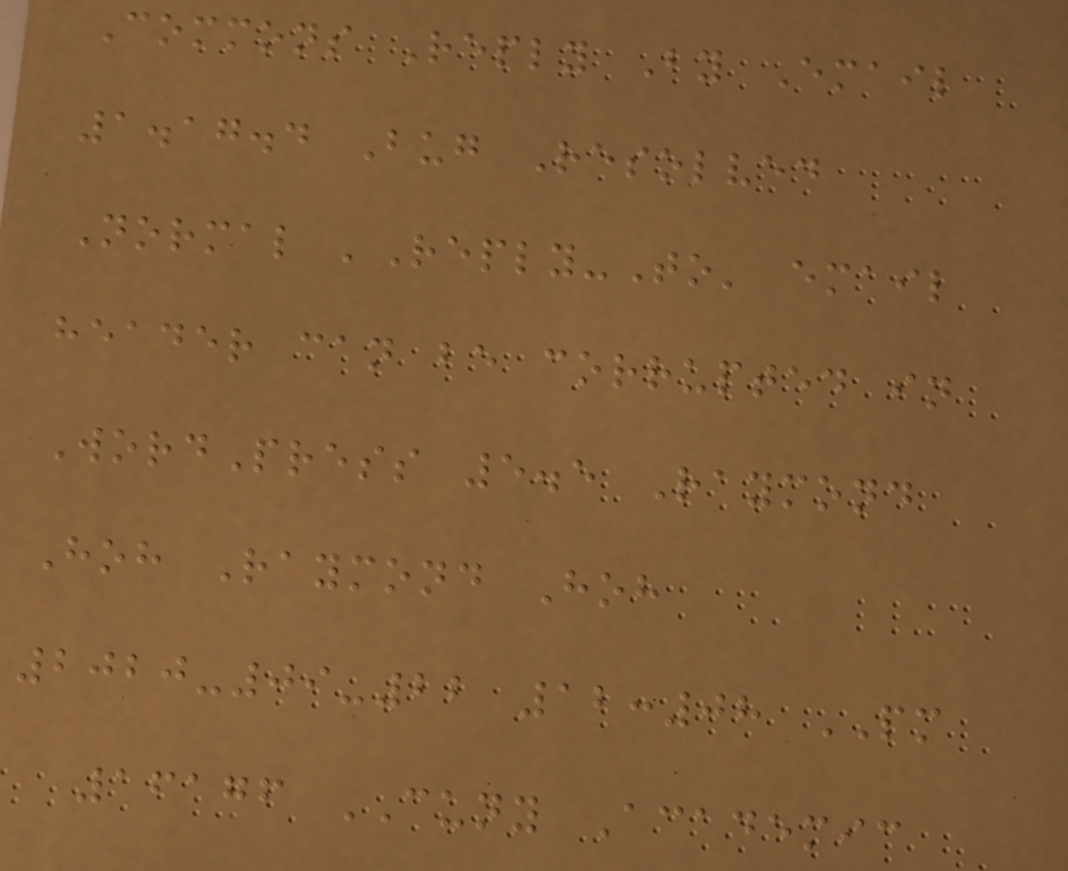Commons Reply By Email
1.17.4 Bug Resolved
Normal 'Reply-To' email
header can be corrupted in
WordPress 5.5 Raymond
Hoh Raymond Hoh
2020-09-22 12:08 PM
16176 CUNY Academic
